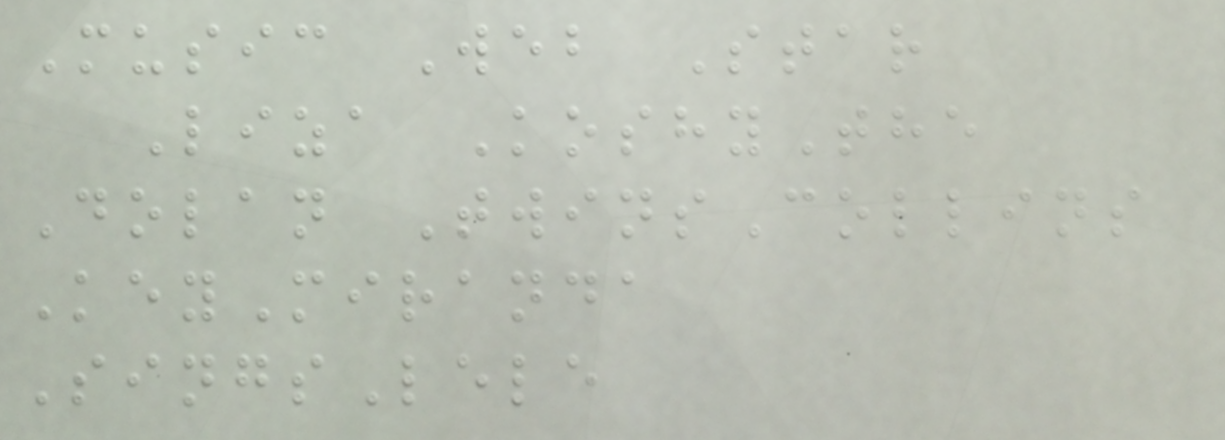Music Web Star
Liza KoshyThe
Dolan TwinsCollins
KeyMiranda
SingsLele
